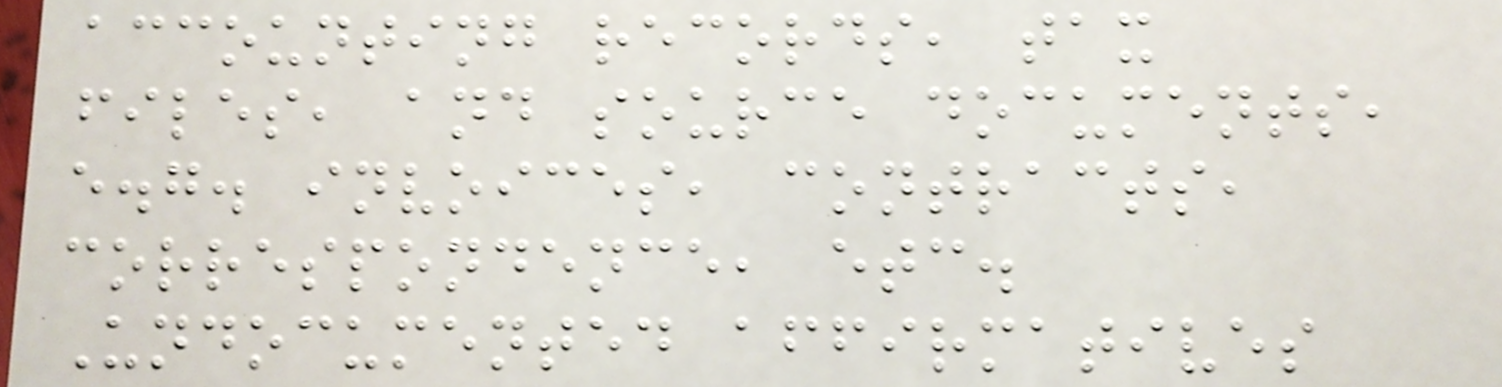accounting records, tax
files, and source documents,
e.g. invoices, contracts,
correspondence, etc.
Undocumented affirmatives
